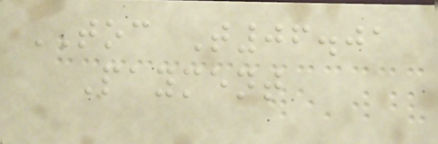TOC T06.01
Payment
